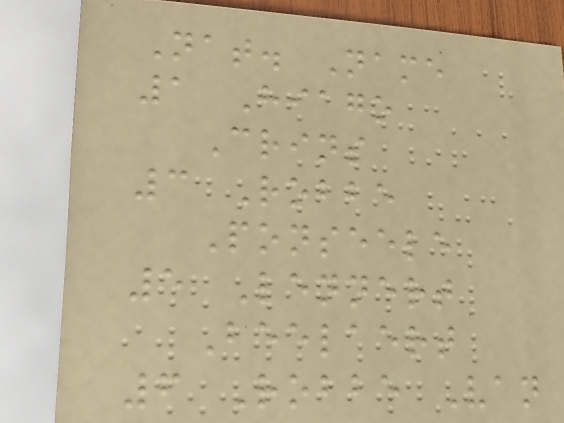Nat. Name
1 Hiago
Crins
3 Robbe
Ponseele
5 Lennert
Beelaert
6 Robbe Van
